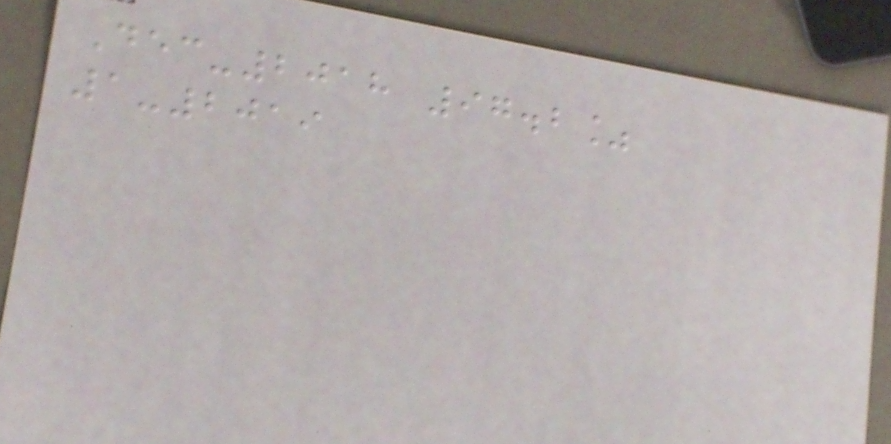Dec-2018 97.2%
1-2019
